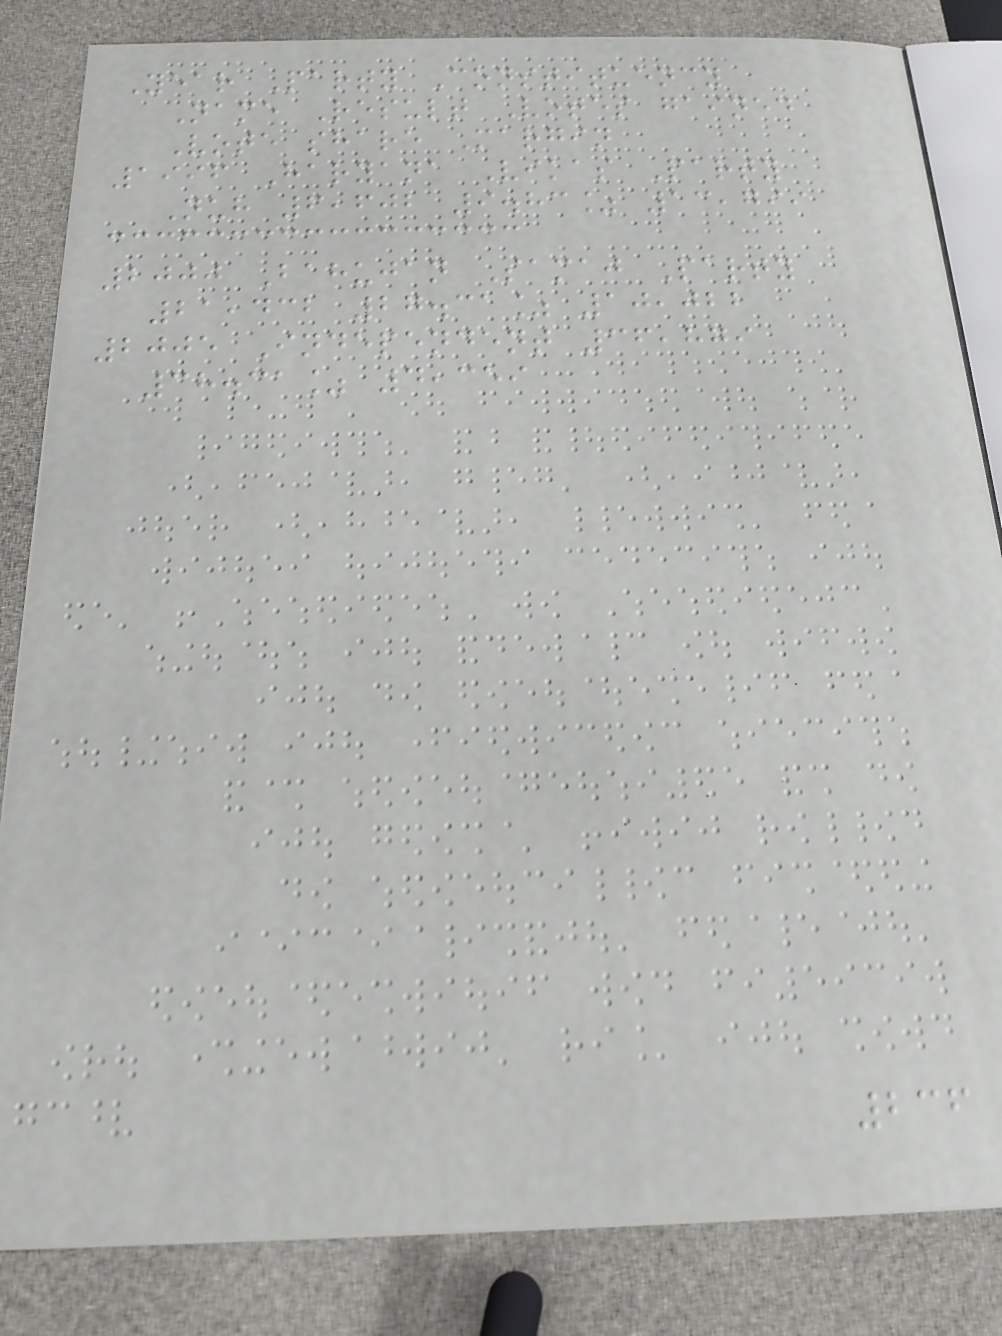Year Party Constituency
Name Result Votes gained
Vote share Margin
1996 Haryana Vikas Party
Nuh 6,602 9.83% 13,799
2000 Bahujan Samaj Party
21,432 27.31% 10,022
2005 Independent 36,879
38.31% 4,359
236
